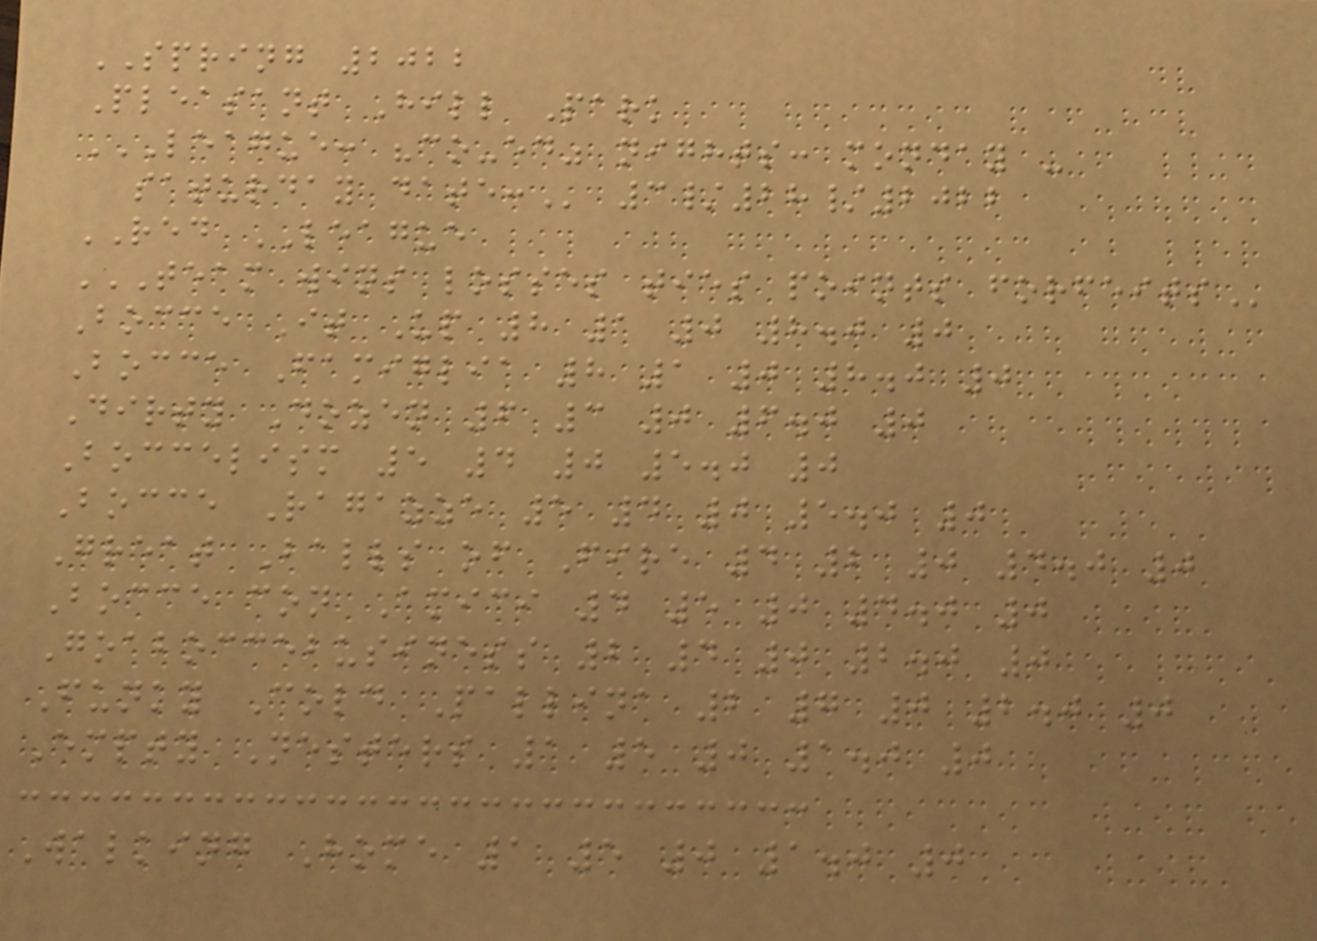SPRING 2022
Pleasant Hill Park
LEAGUE: "CO-ED" NIGHTS: MONDAY -
SATURDAY DATE: 3/28/2022
RED LEAGUE
TEAM WINS LOSSES TIES POINTS FORFEITS
Bocce It Up 8 1 0 8.0 0
Bocce Famiglia 8 1 0 8.0 0
Dirty Dozen 6 3 0 6.0 0
Boccelism 5 4 0 5.0 0
Bocce Ragazze 5 4 0 5.0 0
Great Balls of Fire 4 2 0 4.0 0
Bocce con Amici 4 5 0 4.0 0
Goaboccebusiness 2 4 0 2.0 0
Funky Cold Pallina 2 7 0 2.0 0
Empty Nesters 1 5 0 1.0 0
Walking Home 1 5 0 1.0 0
